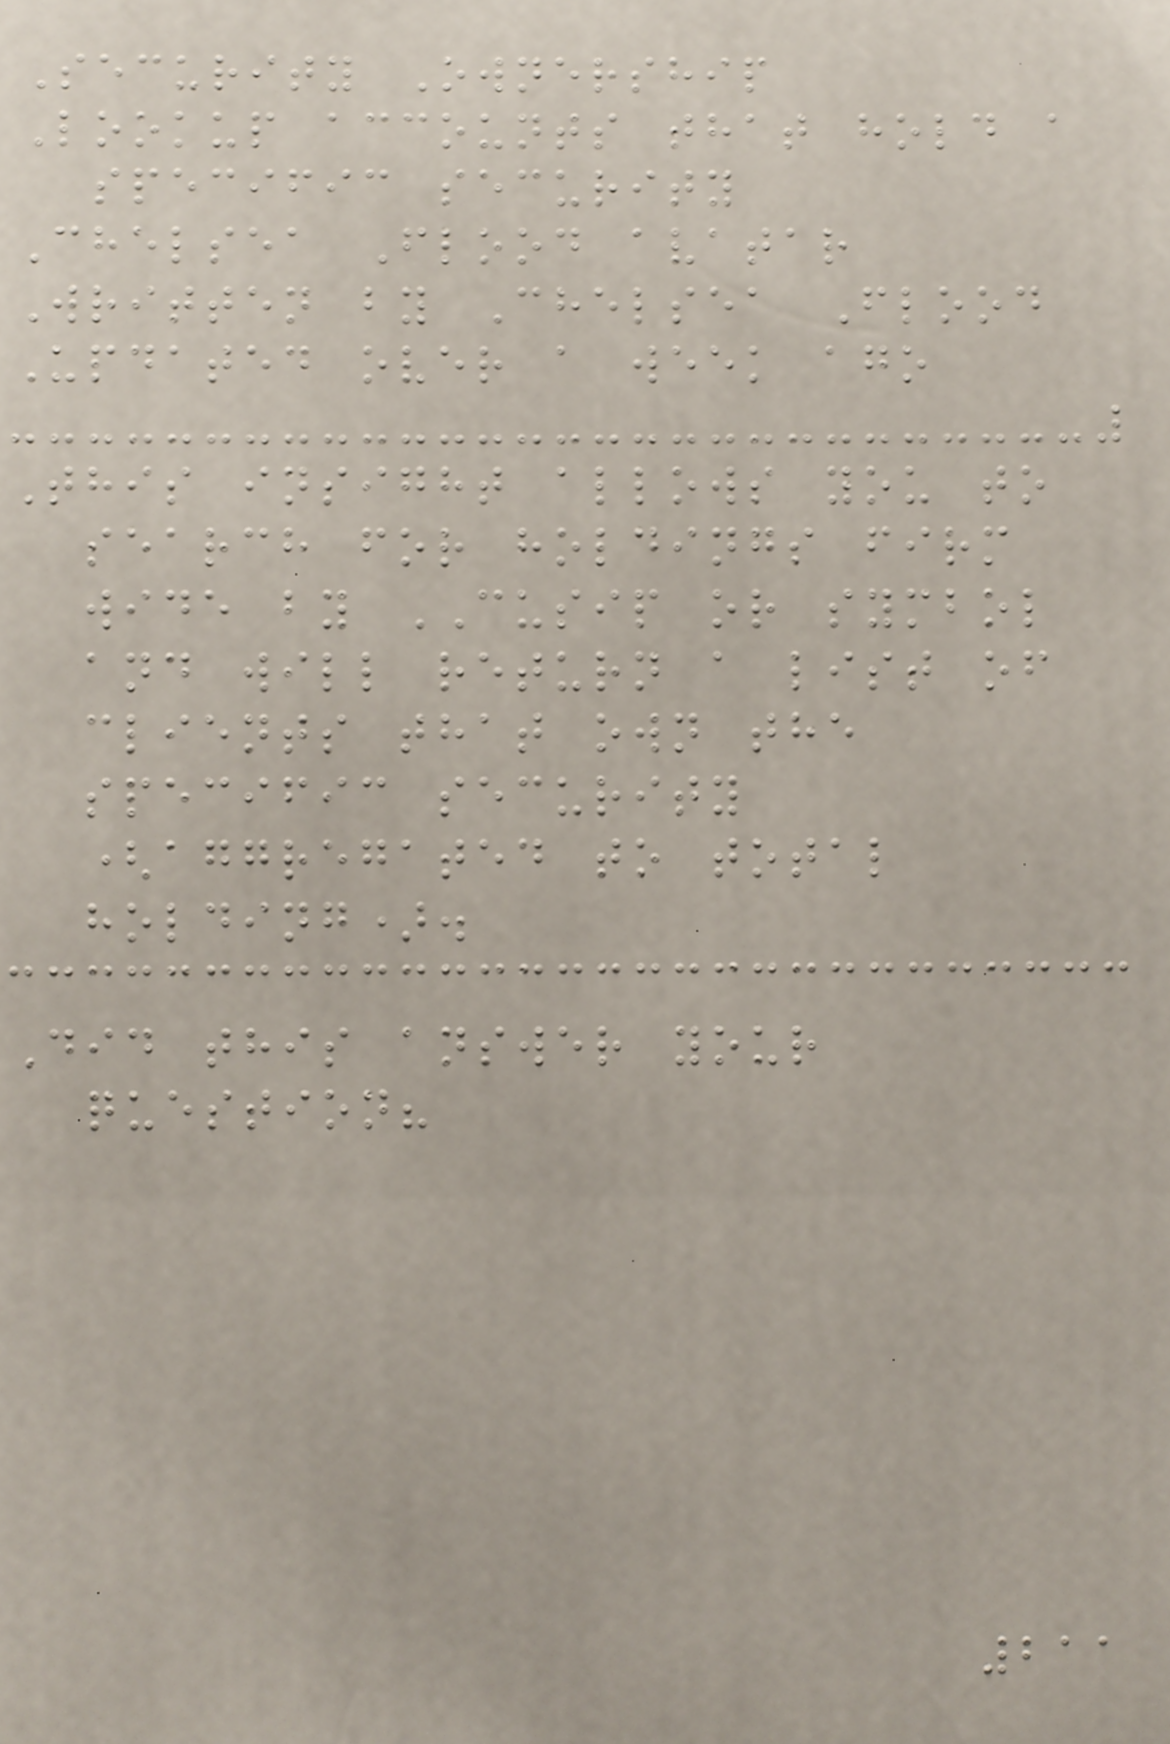Security Ownership
Lookup accounts that hold a
specific security
Chelsea Flood avatar
Written by Chelsea Flood
Updated over a week ago
This insight allows you to
search for holdings firm
wide by CUSIP or symbol
and will return a list of
clients that own the
specific security
(aggregated to total
holding).
Did this answer your
question?
211
